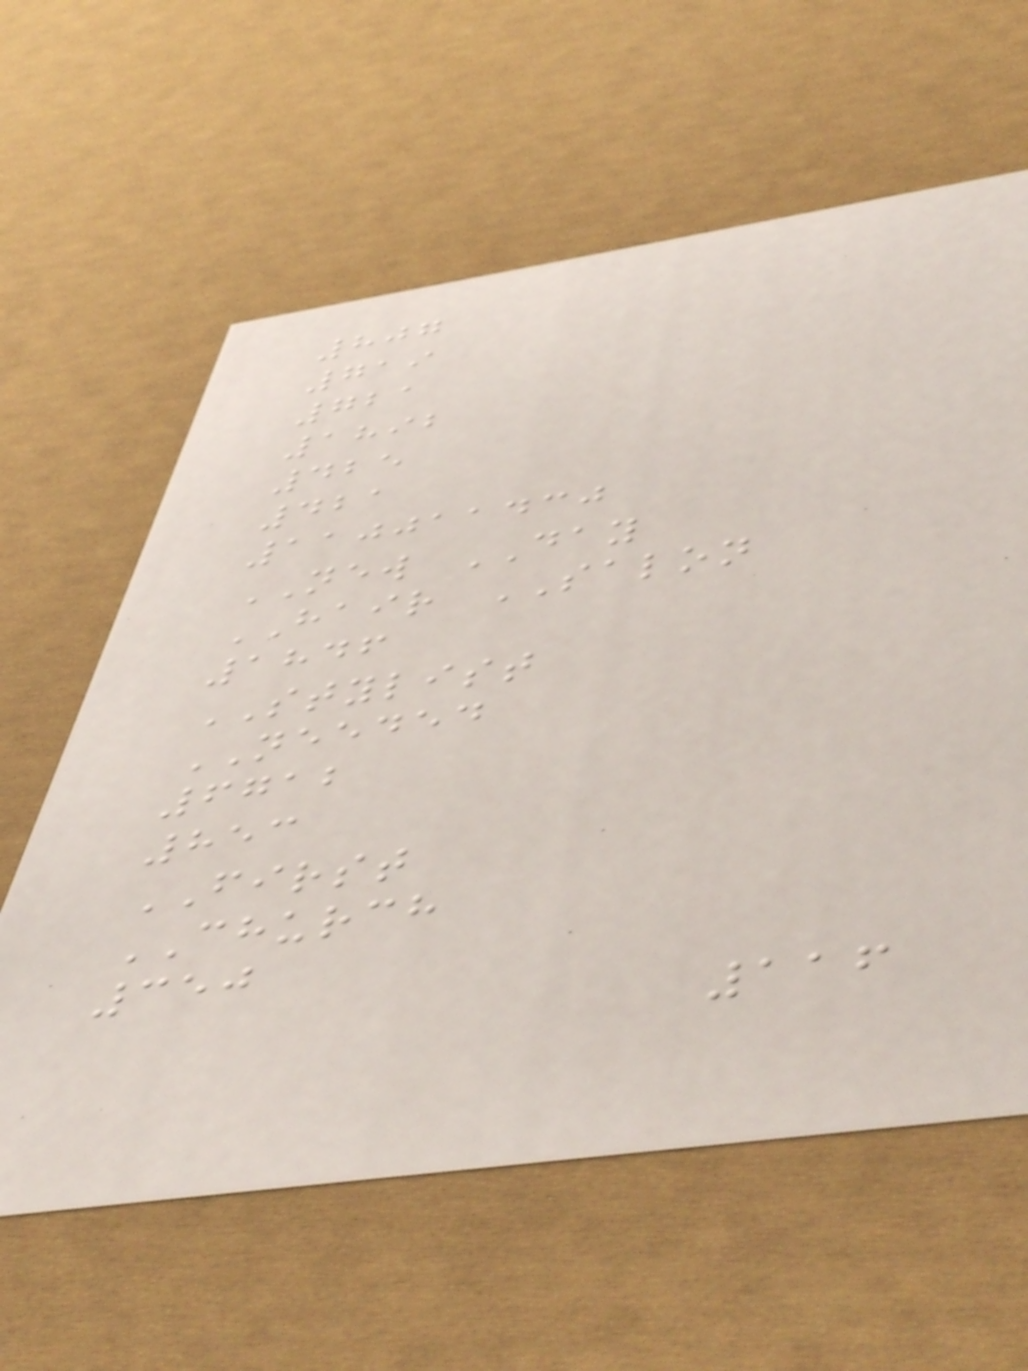807
719
721
1892
425
421
110011430
NEW DAY
HAIR SALON
1846
STYLIST
NEEDED
6712
853
FIRST
CHURCH
350
116
